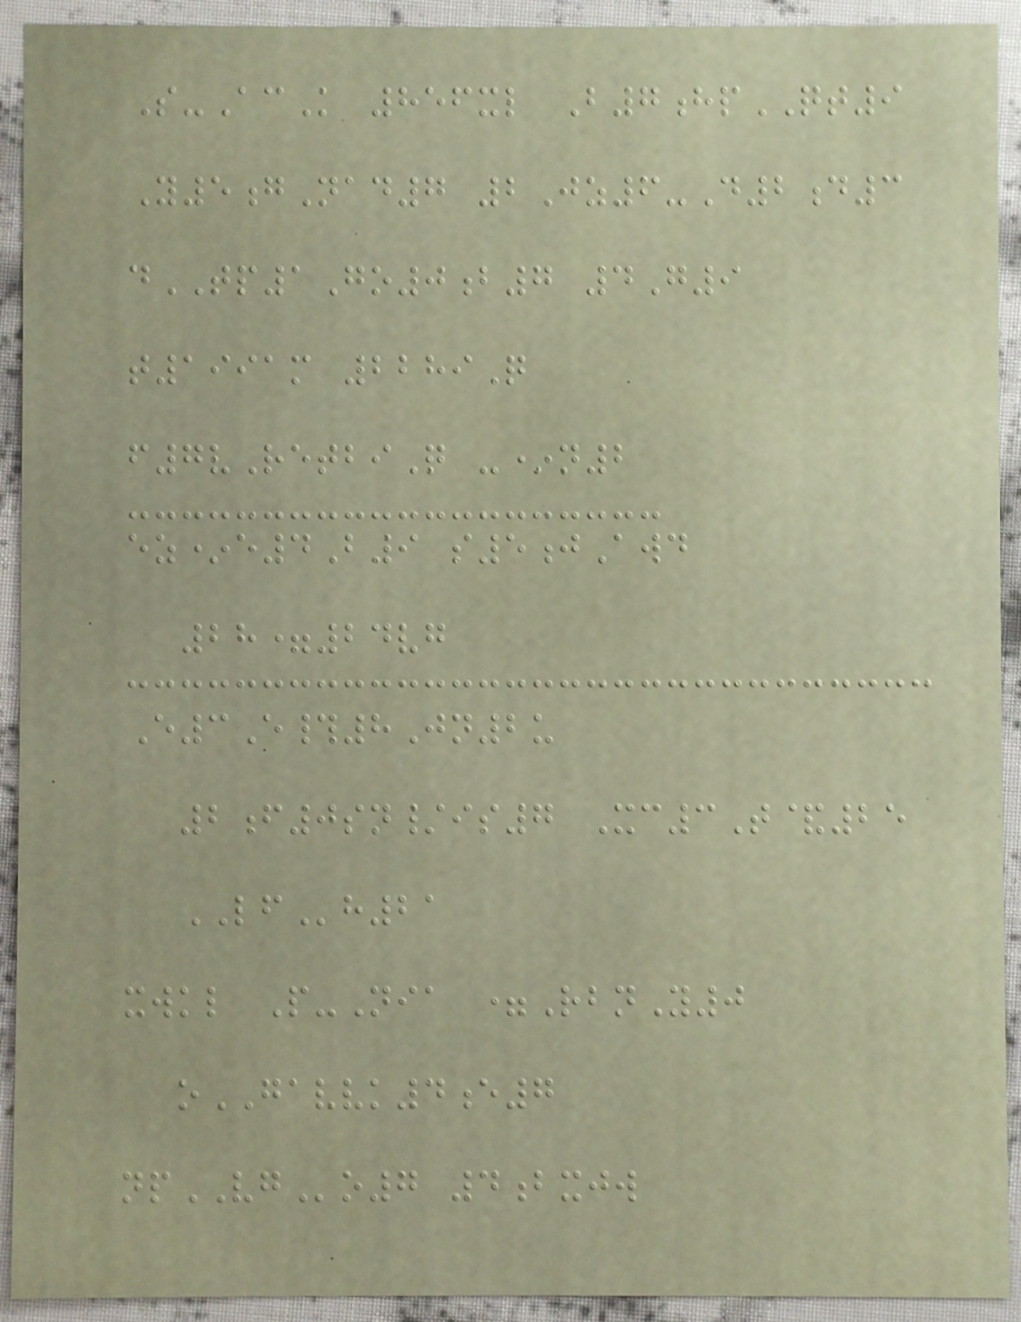S-AcK 856xl B7hpQT9
Y5gNad7 2Jz6-D2d3
dTP1Go0b7 4G9
t1991m 2289Q
f7vRetbiQ -*n2
ez*e4B9 s5jAwd
28=24vg
E3E#8Jn2u
2f0sn/is7 Xc3T&25
LFh21
xwkl P-Nia =RbnY0
oGAVVK4e7
npVGo7 4bxjw
